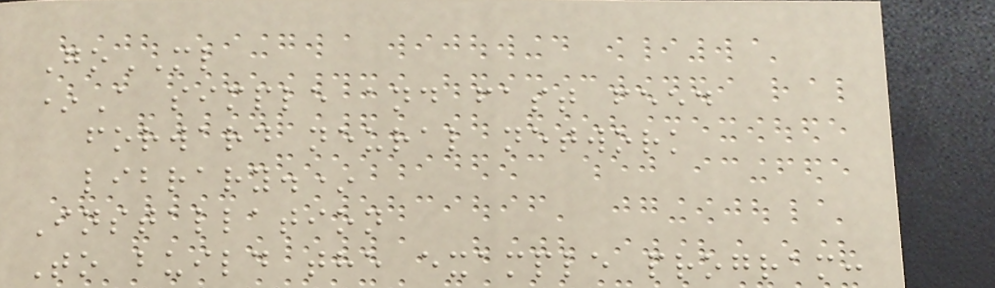GoML
*A simple and fast feed
forward neural network
library.*
Installation
To build the example program:
